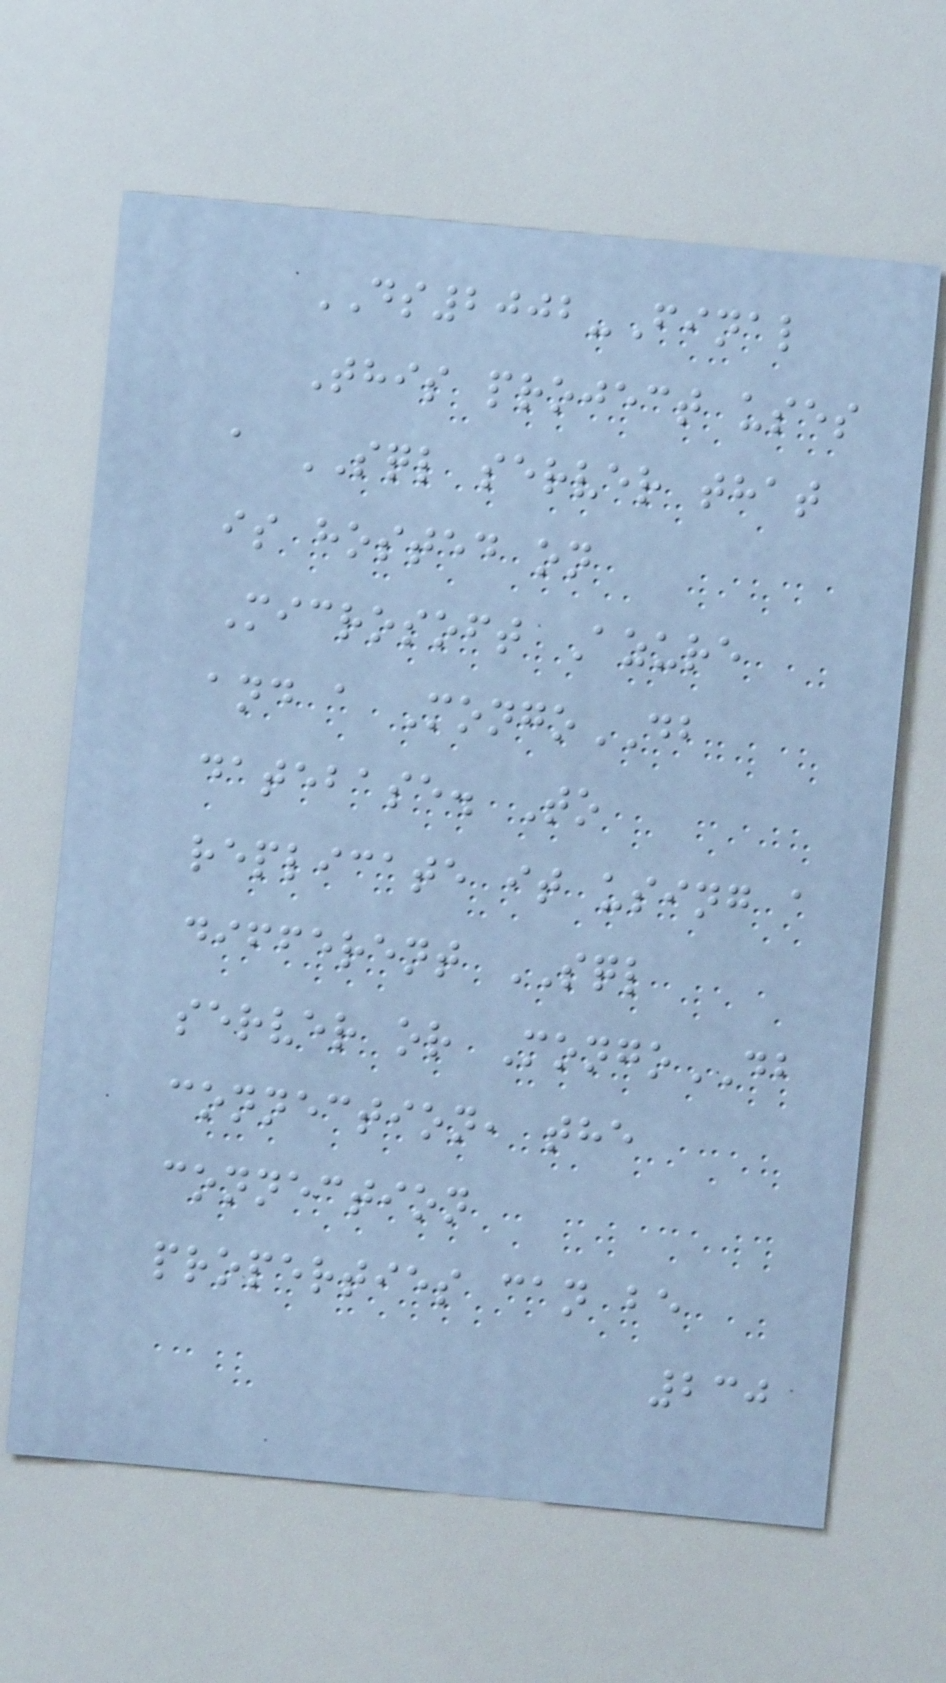DS2002-Final
This project uses
a SQL server that
is hosted on
Microsoft Azure
and a MongoDB
datebase. To
replicate it using a
different SQL
server or MongoDB
connection, the
connection
properties can be
230
